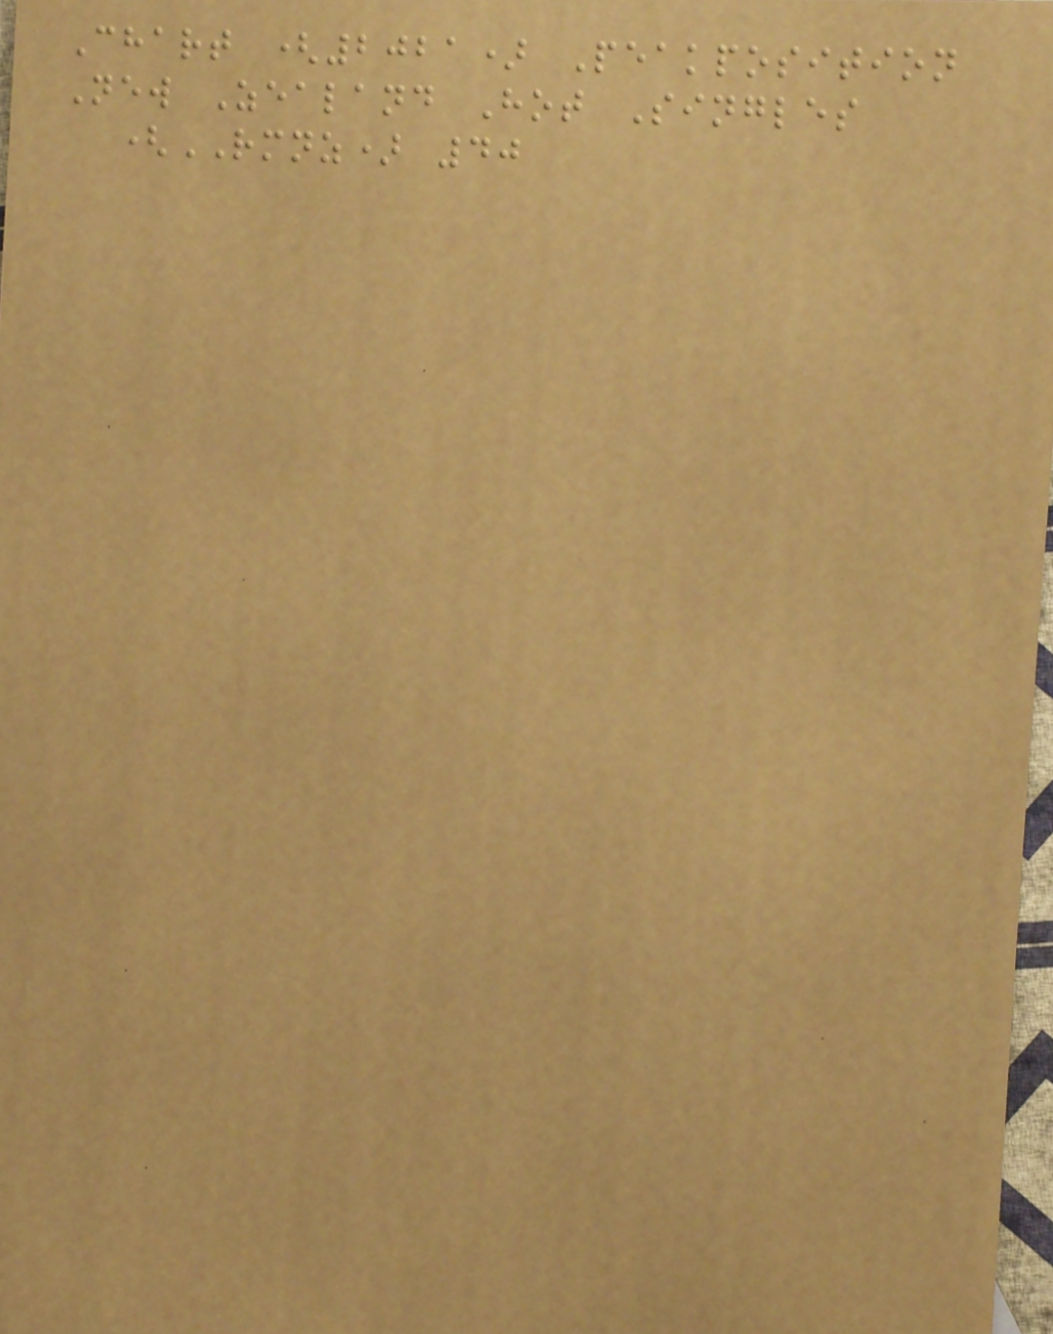Chart (2021) Peakposition
New Zealand Hot Singles
(RMNZ) 40
